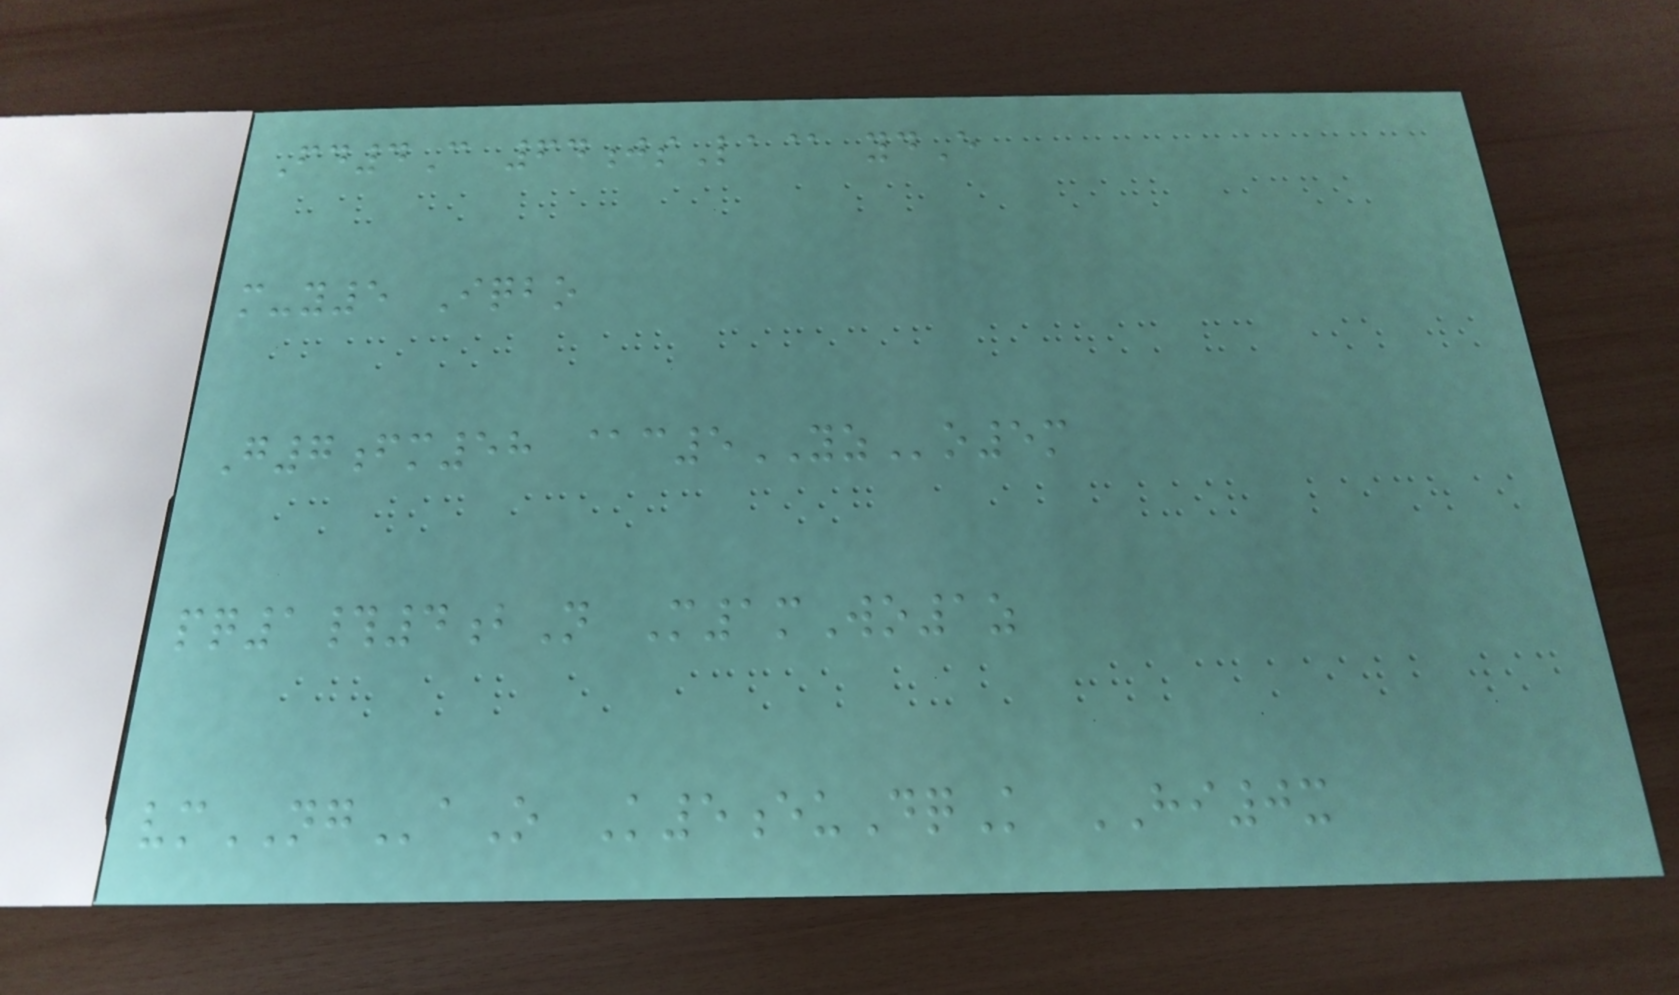Fd4C 64jsLa@ ydE
m-y5 Iqbo
G7fm58 @c5YZo5m
pq1#4bN M1mWo1z
vmNGaO K5euDqK HI0x
